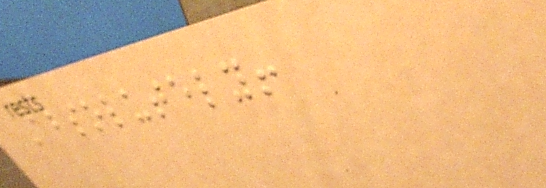Absolutely!
